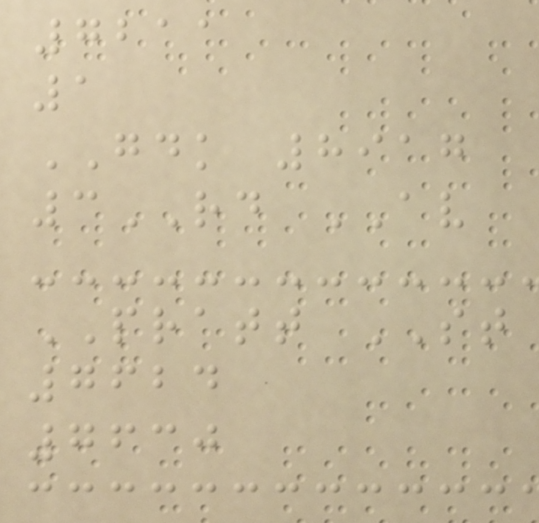7211
1
GDK 8917
3RD AV
PRATT ST
7624
7630
